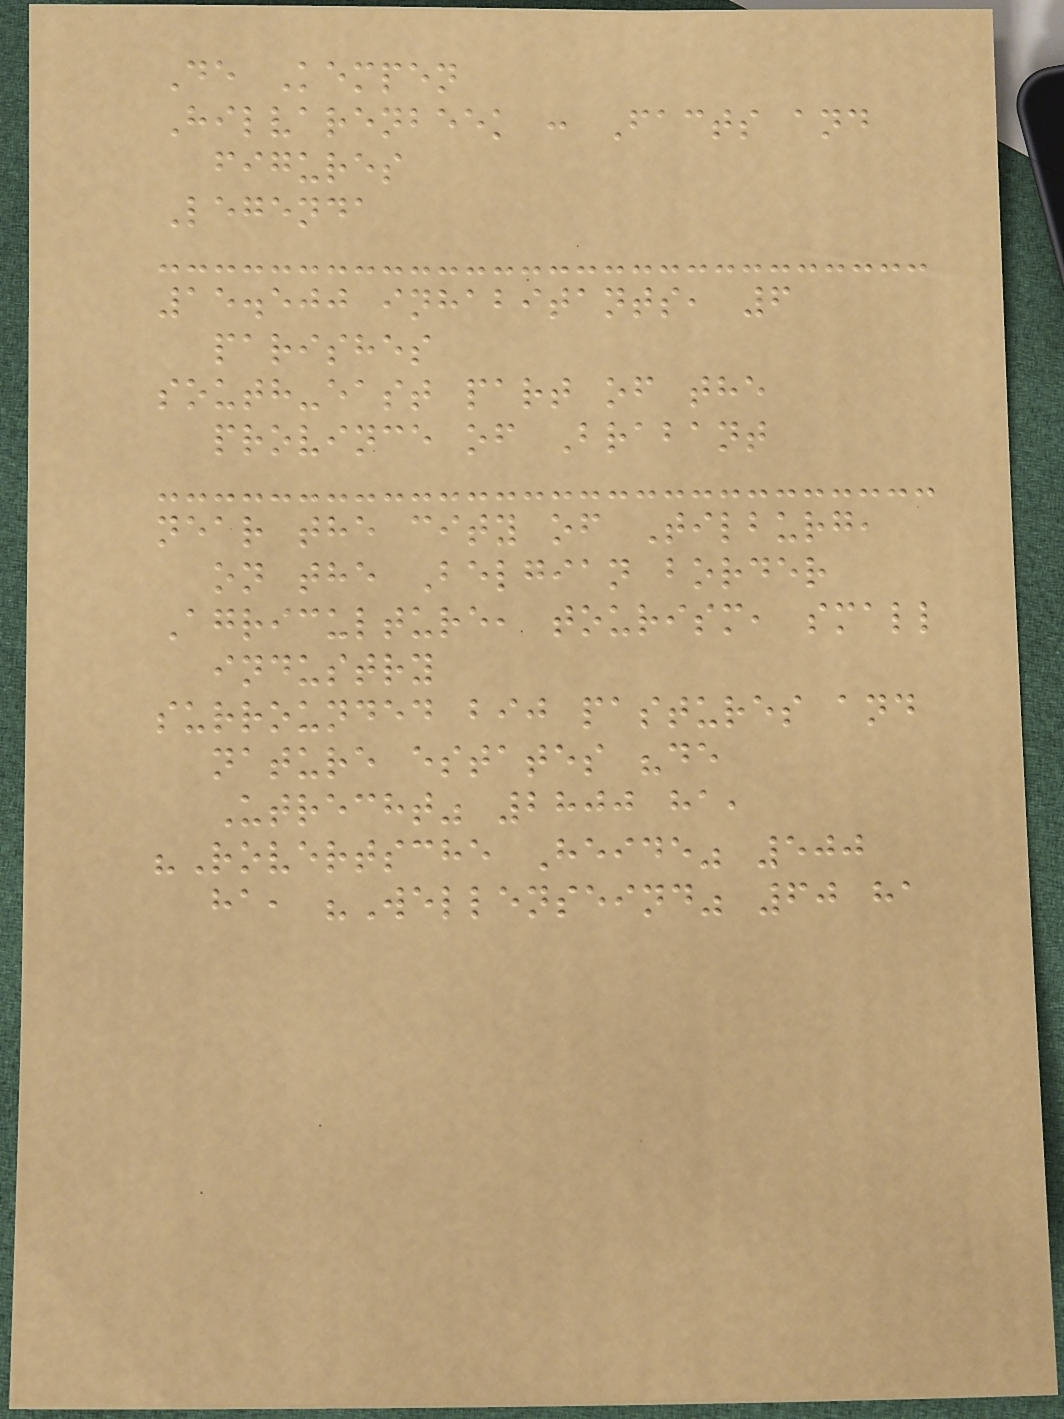De Kempen
Hilvarenbeek : Facts and
figures
Legenda
15.500 inhabitants, 6
parishes
south-east part of the
province of Brabant
near the city of Tilburg,
on the Belgian border
Agriculture, tourism, small
industry
surrounded bij pastures and
nature estates "de
Utrecht" 2800 ha,
"Rovertsche Heide" 500
ha, "Wellenseind" 60 ha
